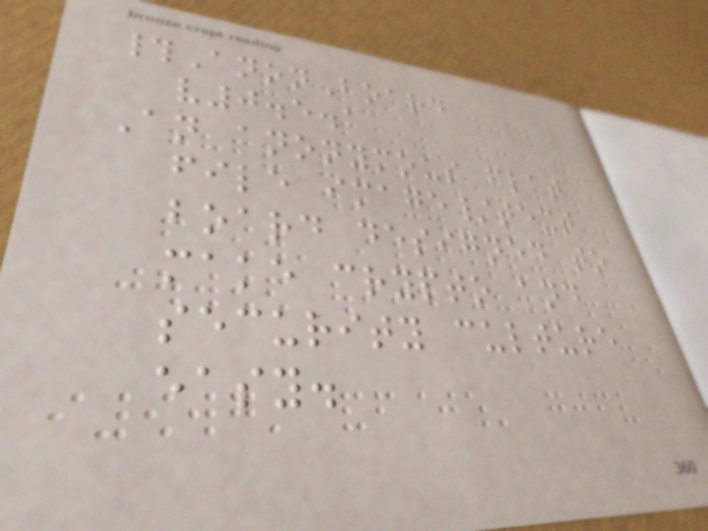#AnonBoard
v0.5.1
An anonymous flat
file image/text
board designed to
make crypto and
security culture
easy.
